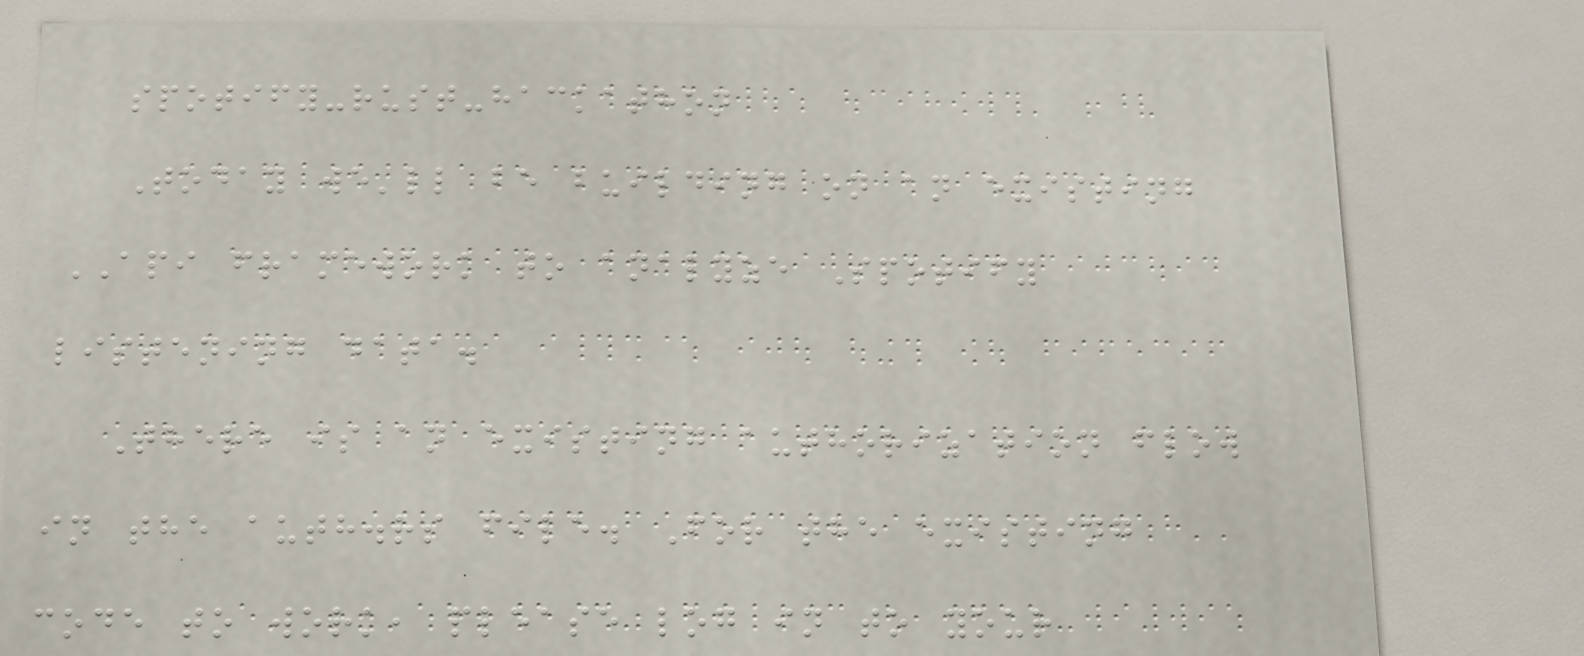spotify-rust-hackathon
Today we'll be building on an existing
API framework to analyze Spotify
listening data.
There is an existing authorization flow
in the auth.rs file. For the existing
code to work, please log in to your
